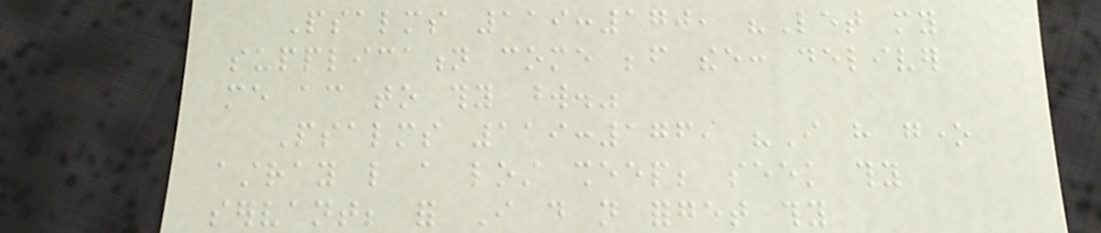Psalms 119:170, "Let my
supplication come before thee: deliver
me according to thy word."
Psalms 119:176, "I have gone
astray like a lost sheep; seek thy
servant; for I do not forget thy
